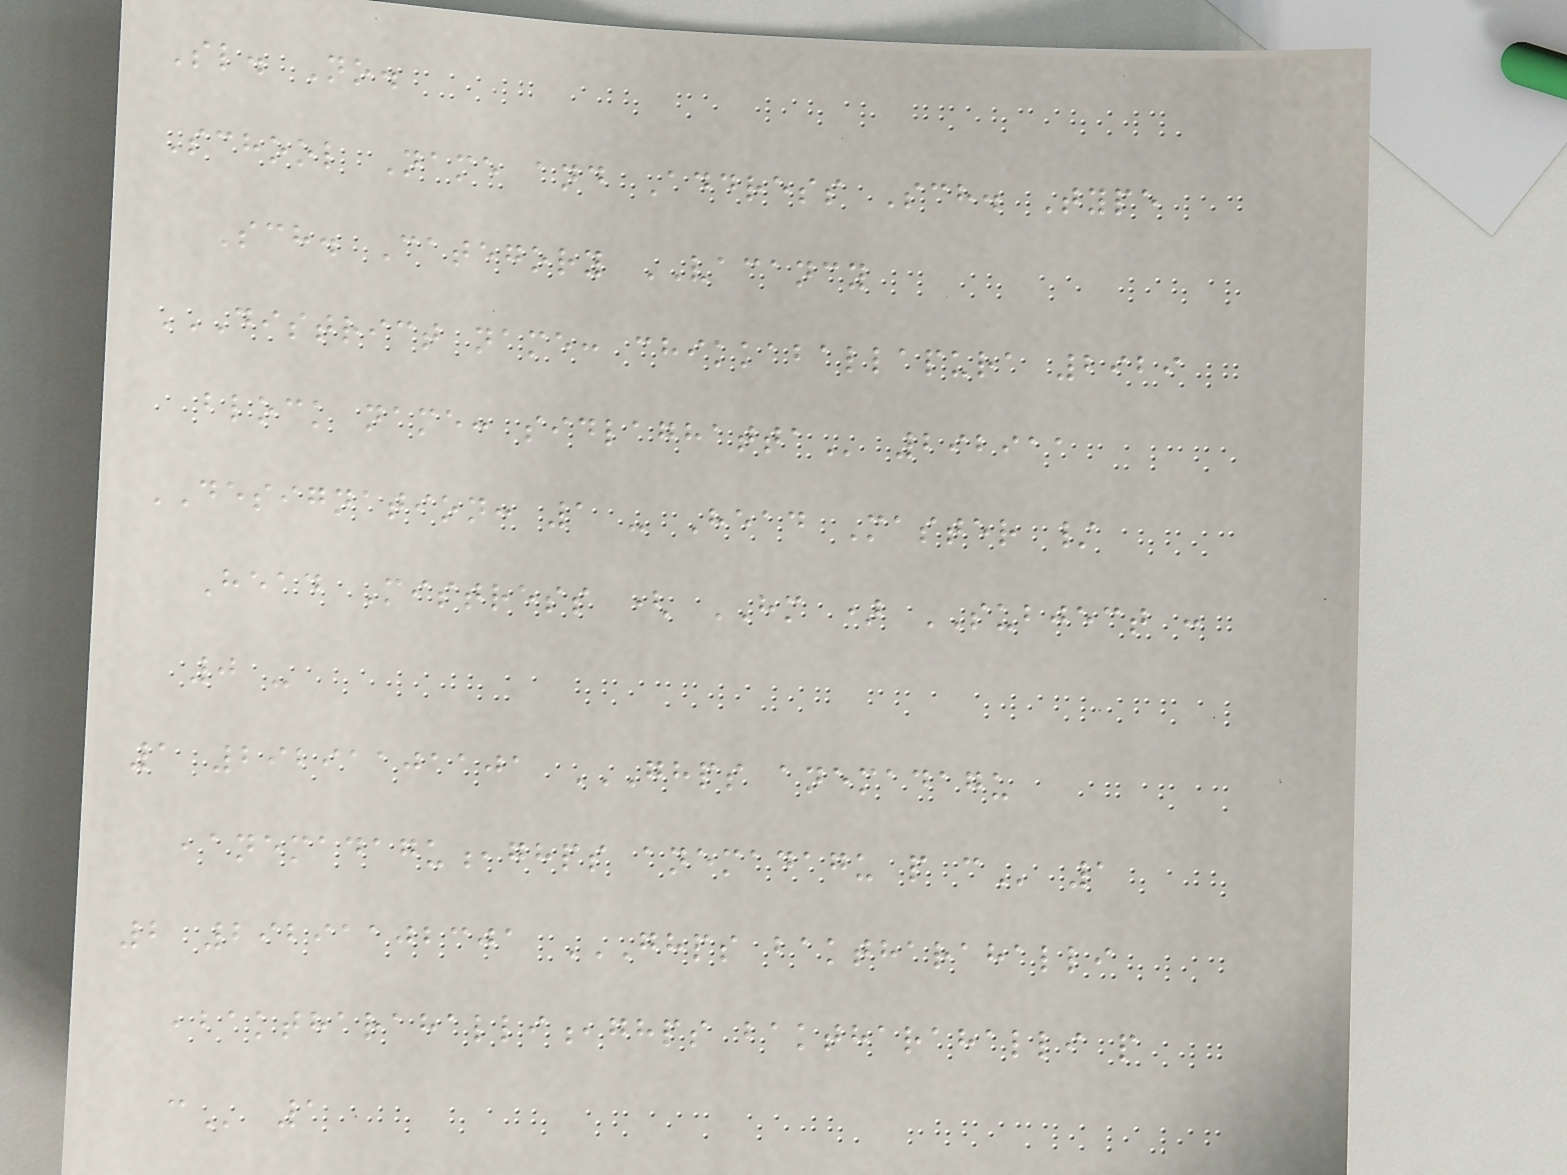Sl. No.
School Name and Address Sch. Type
Sch. Category VACANCY
DISTRICT NAME: CHIKKABALLAPURA 2929
BLOCK NAME: SIDLAGHATTA 292911
DESIGNATION: 1 - Head Master /
Head Mistress ( HM ) SUBJECT :
0 -
1 29291101101 GHPS ANEMADAGU
,ANEMADAGU,GHPS ANEMADAGU P C 1
2 29291102301 GHPS BAKTHARAHALLI
,BAKTHARAHALLI,GHPS BAKTHARAHALLI P
C 1
